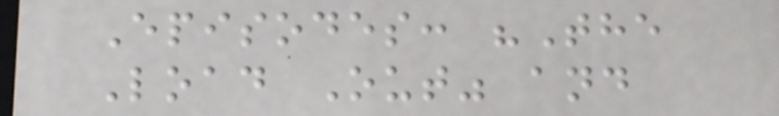Episodes: "The
Load Out" and
